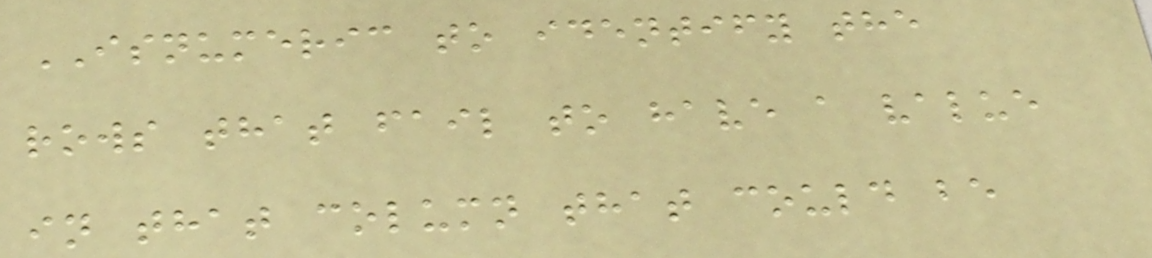ISNUMERIC to identify the
rows that fail to have a value
in that column that could be
